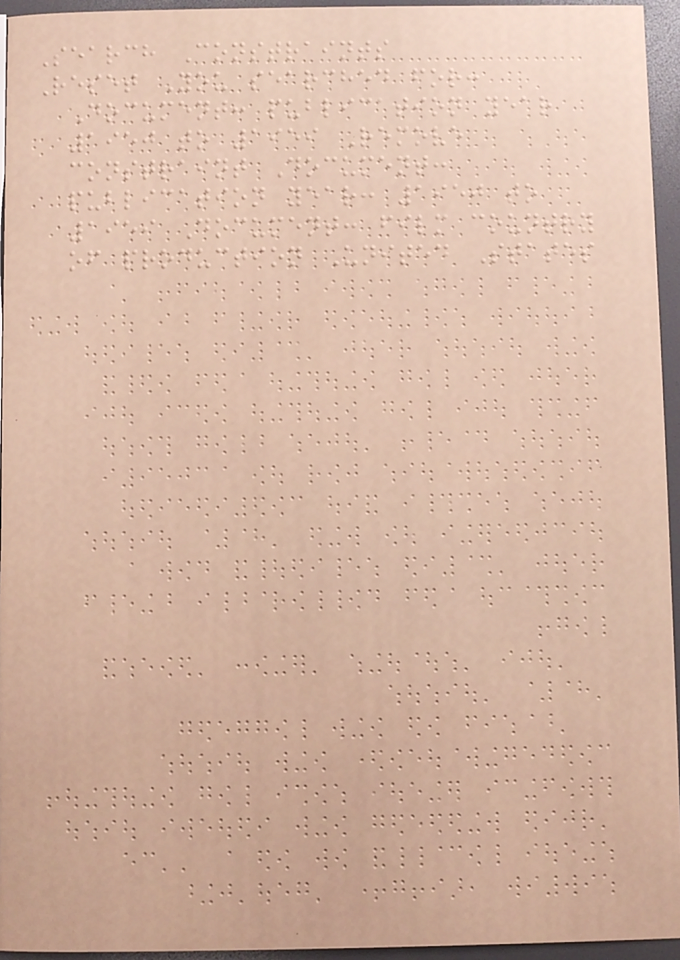Search Constraints
Reset You searched for:
Document: publication year
1950 to 1959 Remove
constraint Document:
publication year: 1950 to
1959 Document: film country
of production United States
